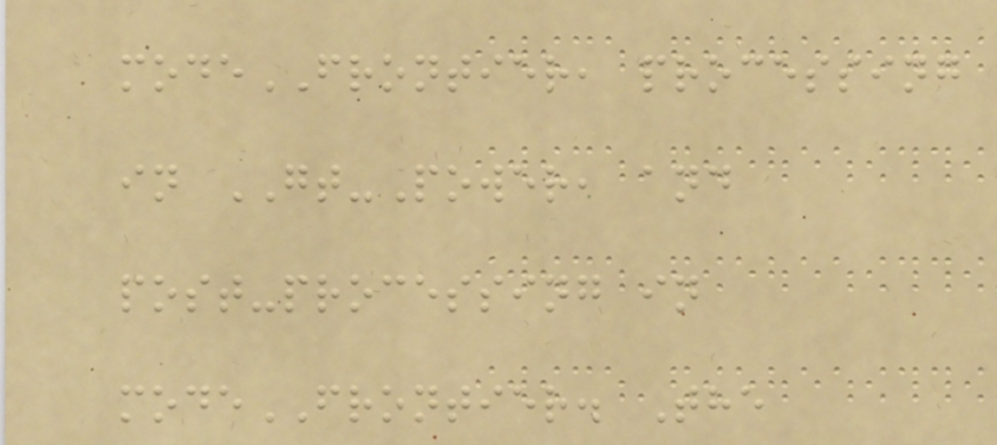modeFRONTIER, processing
in GT-Power, and
post-processing in
modeFRONTIER. The
